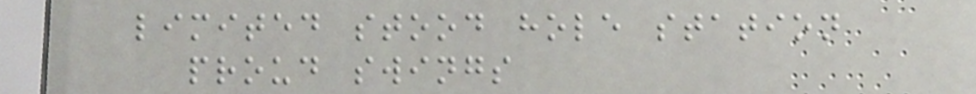limited stood hole station
proud swings
